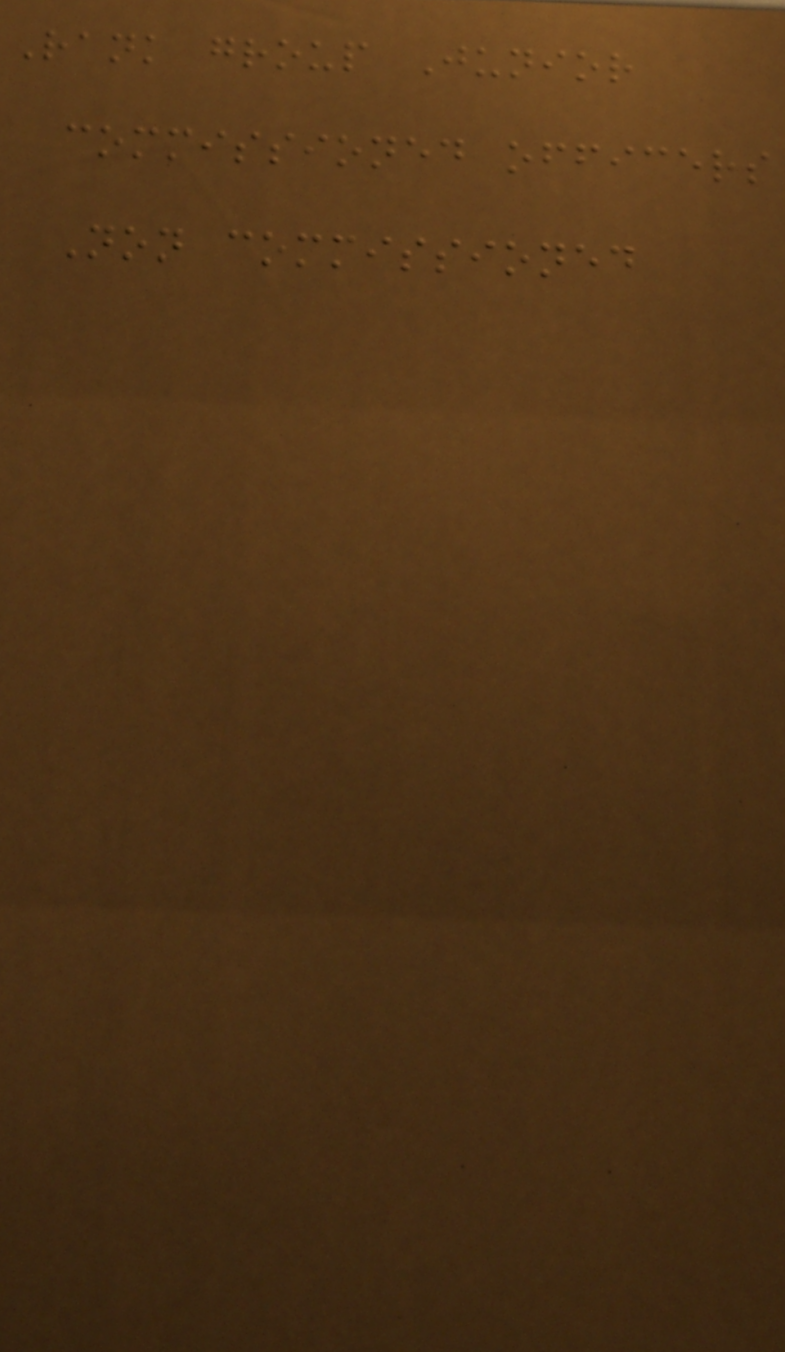Rank group Junior
commissioned officers
Non commissioned
